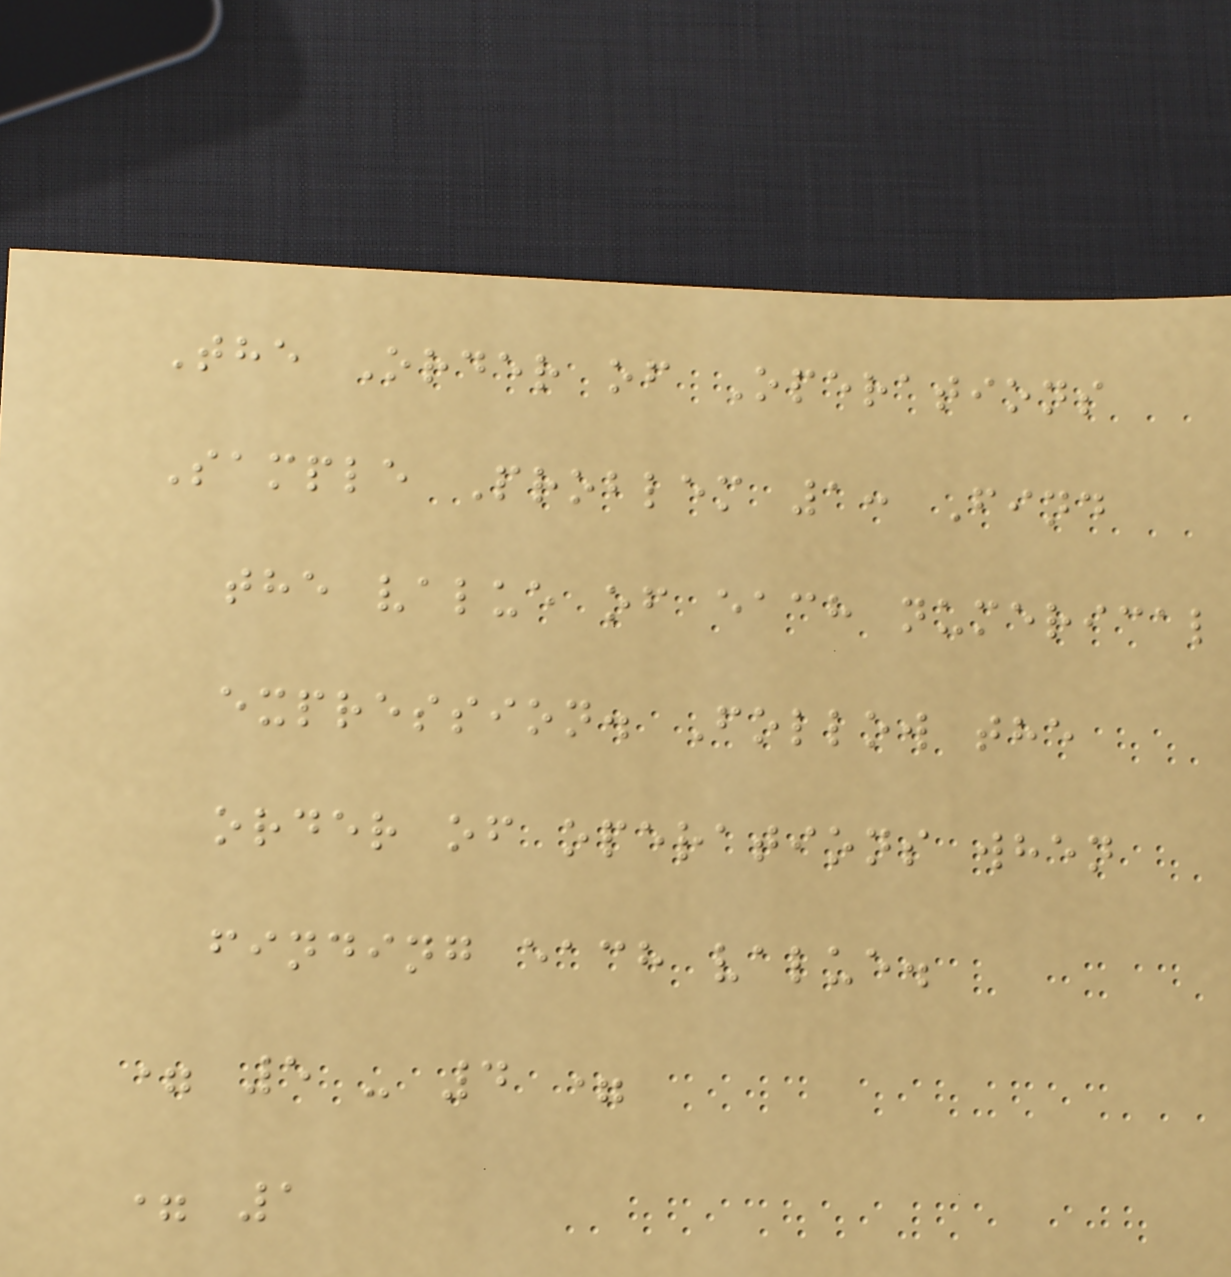The Order of Operations
Sample Problem 1: Find
the value of each numerical
expression. Follow the
order of operations when
finding each value.
= 5 - 4 =
= 1
